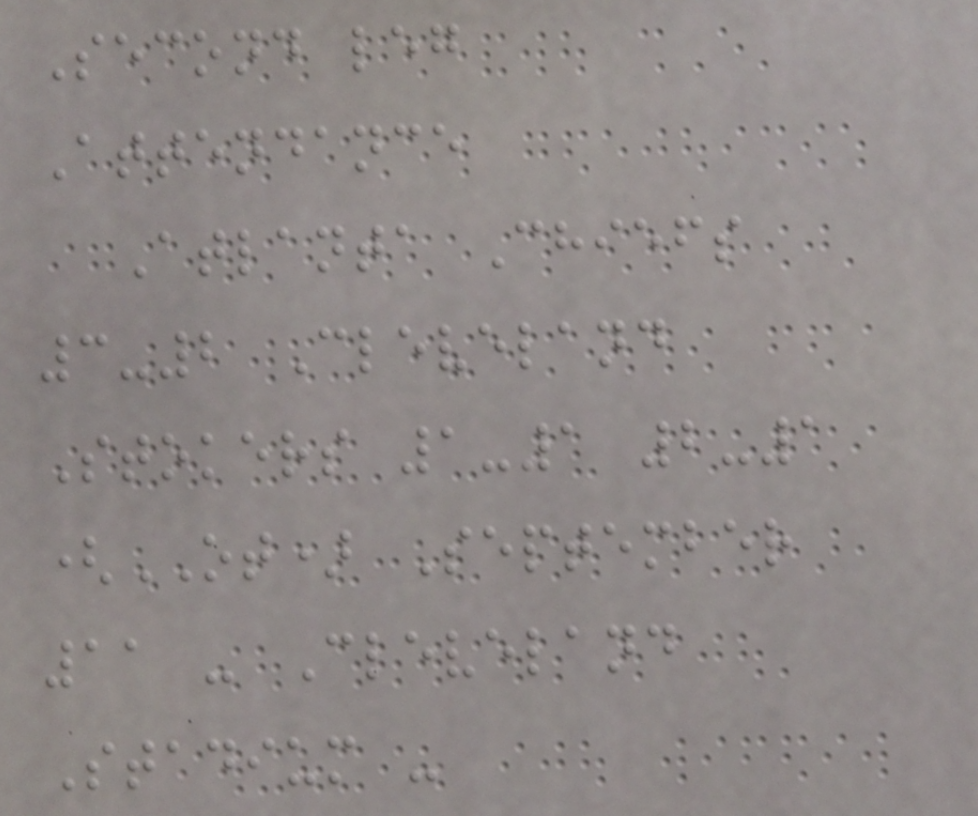Second leg
Attendance
Atlanta Chiefs
3-2 Cleveland
Stokers 1-1 2-1
(OT) September
11 - Cleveland
Stadium -
